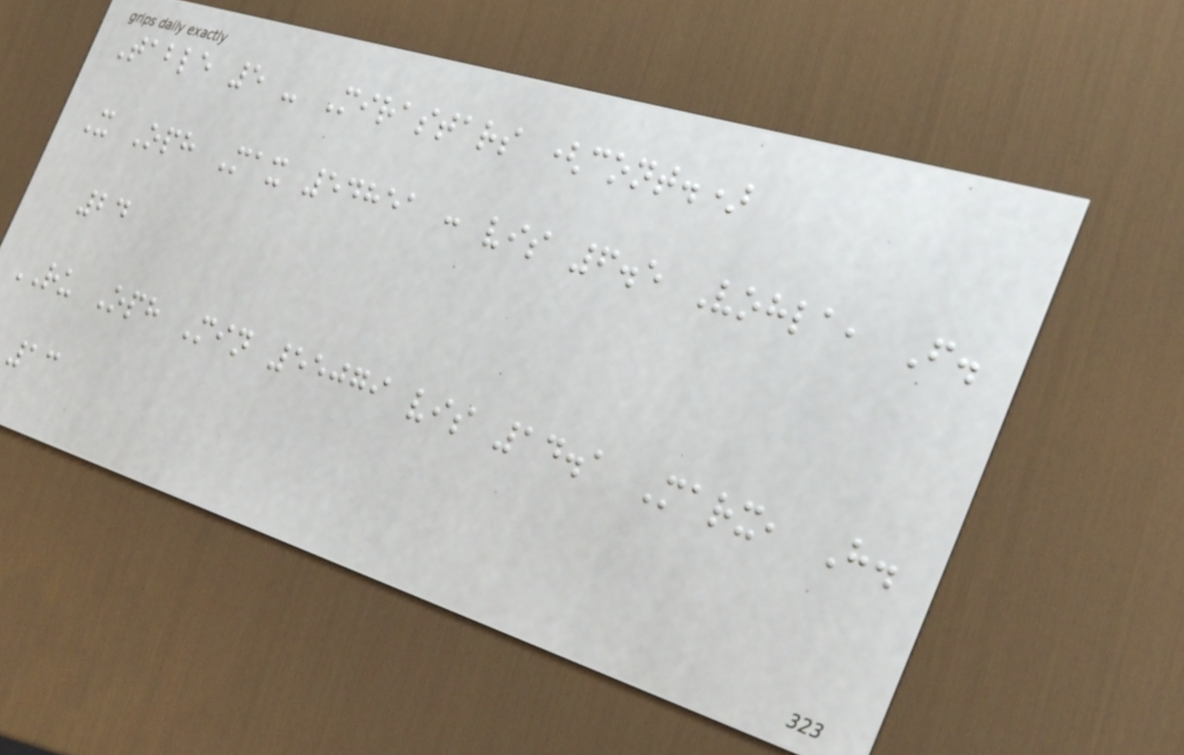Table 5 - Mirastars (cont.)
X Oph Max 54851 : vis 6.5 Vohla, F.
24
RU Oph Min 55079 vis 14.1 Marx, H.
13
